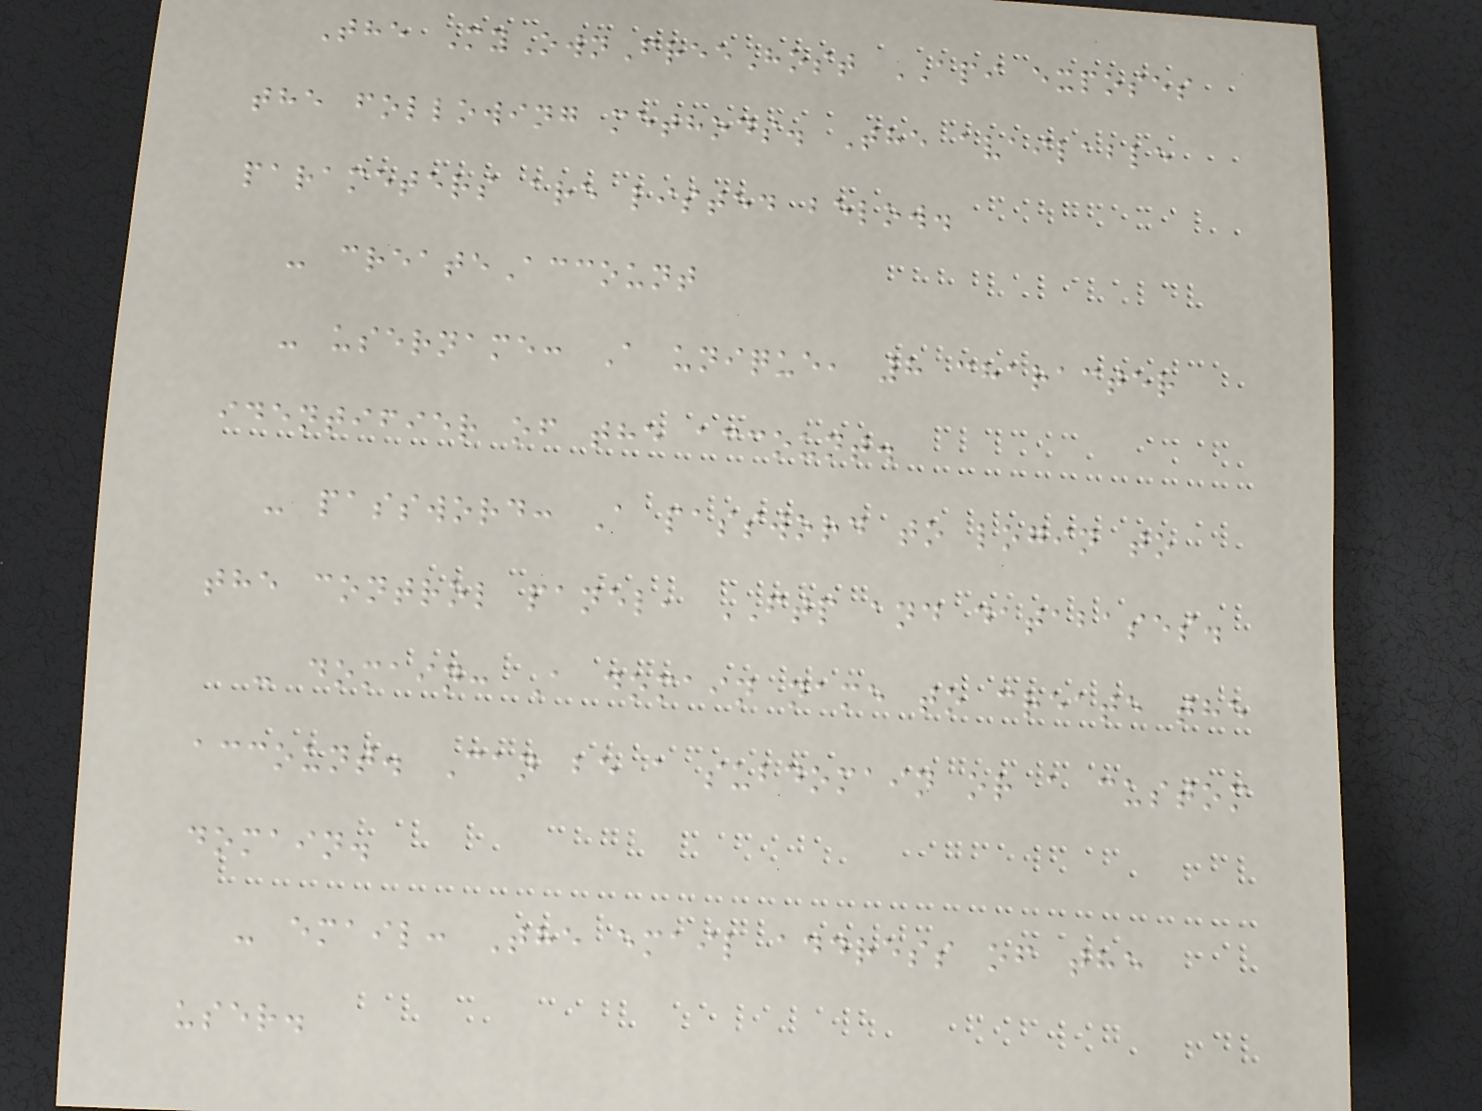The MyOwnFreeHost API exposes
the following methods. The available
parameters are listed below.
- createAccount
- username: A unique, 8 character
identifier of the account.
- password: A password to login to
the control panel, FTP and databases.
- domain: A domain name to create the
account. Can be a subdomain or a custom
domain.
- email: The email address of the
user.
